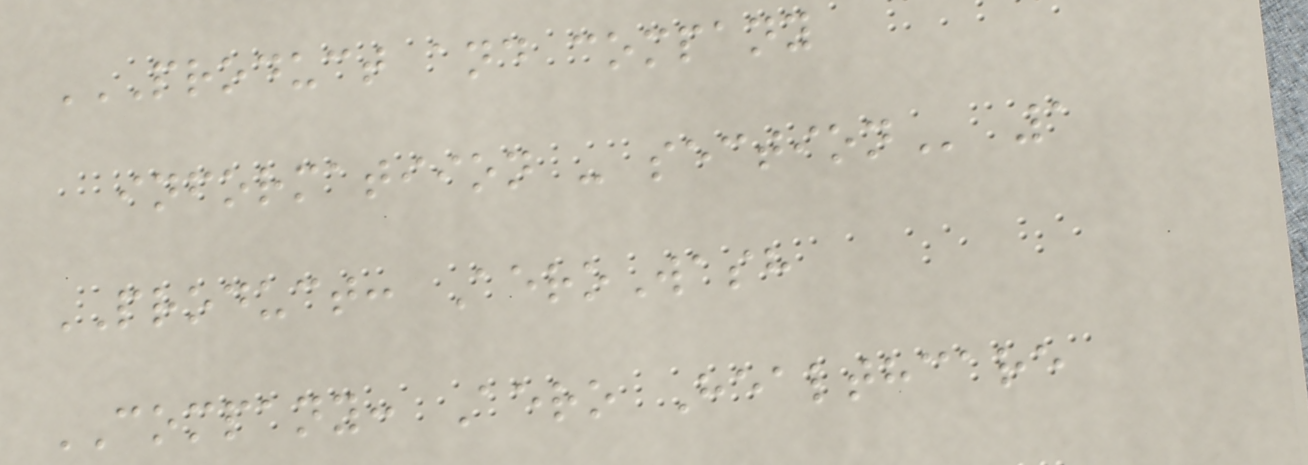PRODUCT AND COMPANY
INFORMATIION - SECTION 1
PRODUCT: AeroWash
COMPANY: Aero Healthcare
